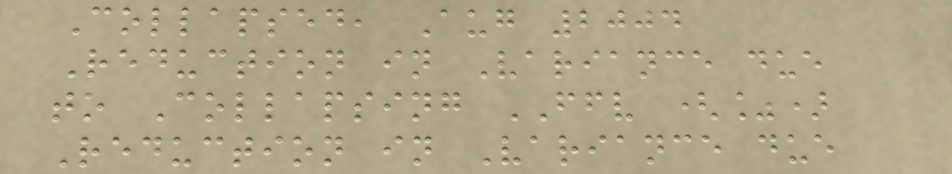Collapsed, Aug 2004
Reduction in Variance due
to Collapsing FFV (%)
Reduction in Variance due
